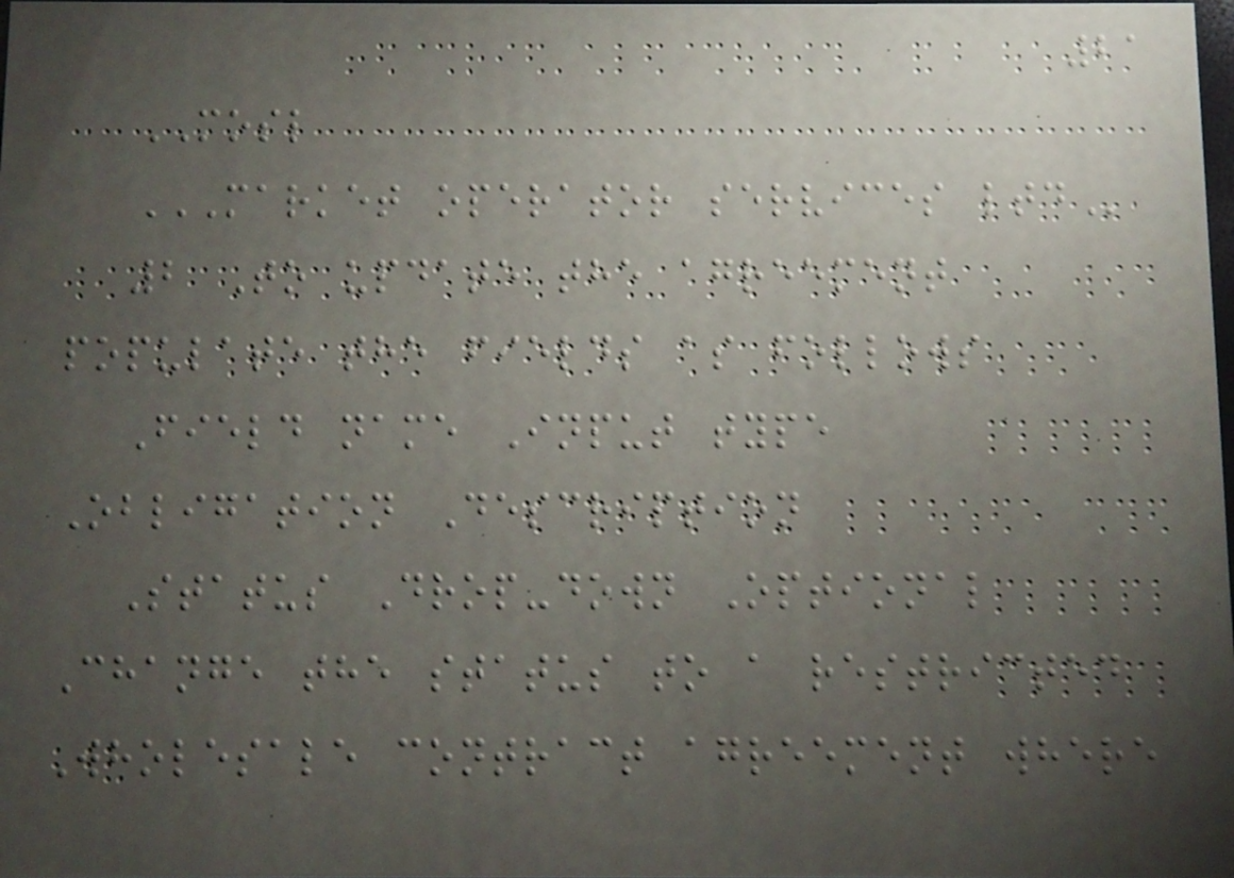21
MOSL
MARKET OPERATOR SERVICES LTD
2 To update the agreement
populate the fields as follows
Field name Input type
Obligation Description
Status Drop-down Optional
Change the status to a restricted
Wholesale contract agreement where
